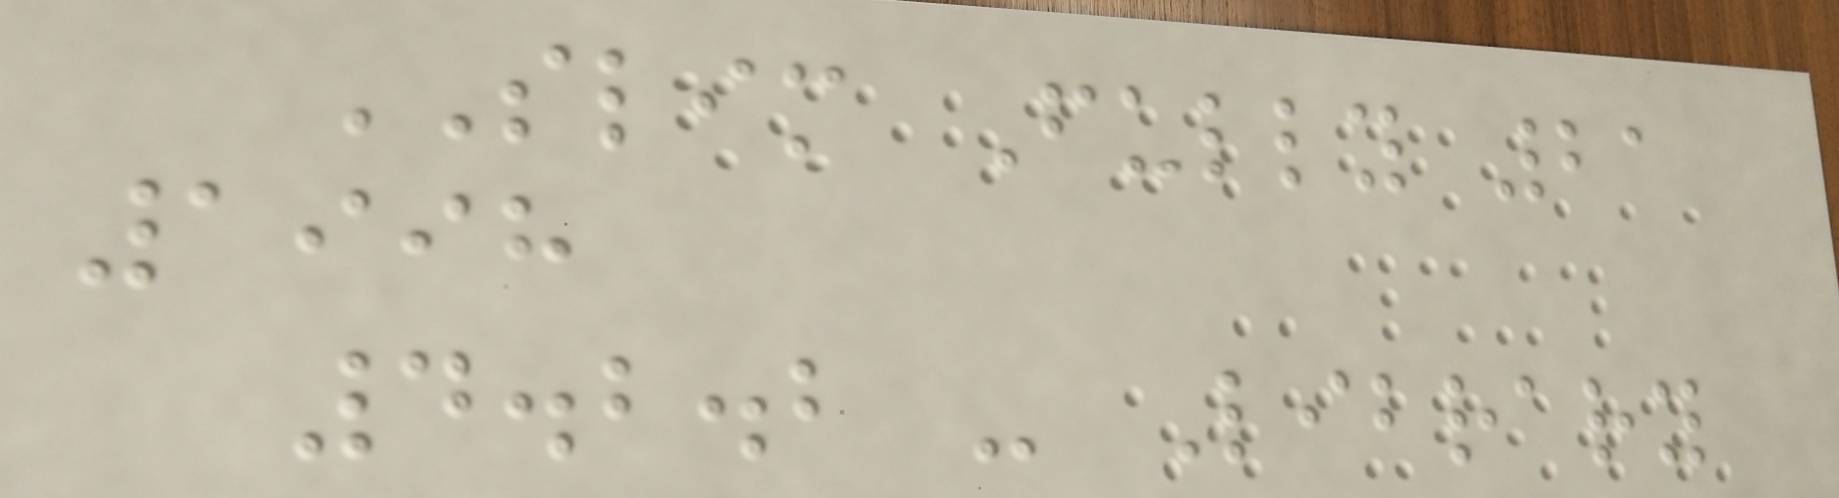SLIM Fully 21
1998
4.2.2 - Library
